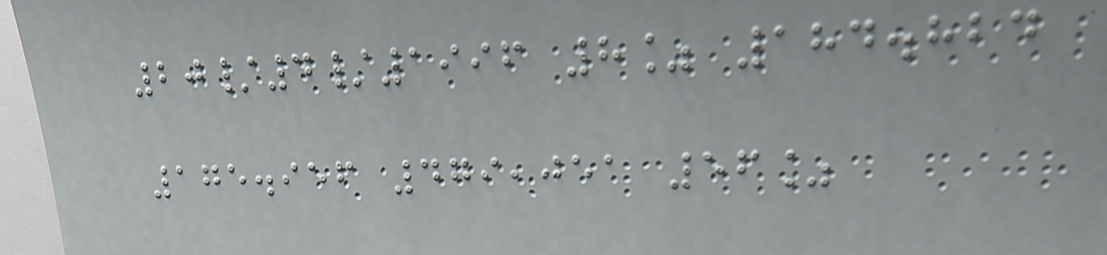20/4/1996 8% 184.824
175.956 479,051 56%
